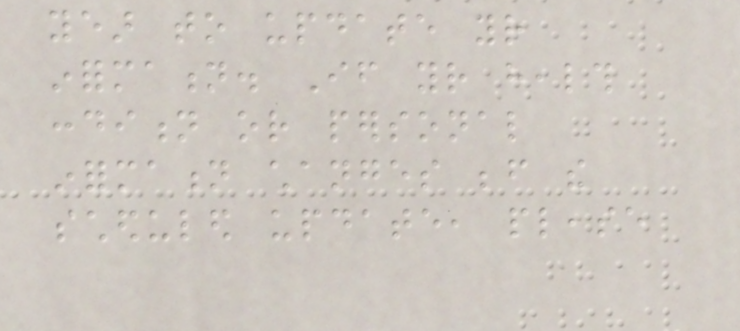year to update your
information. If your health
condition or personal
information changes before the
scheduled update, please
